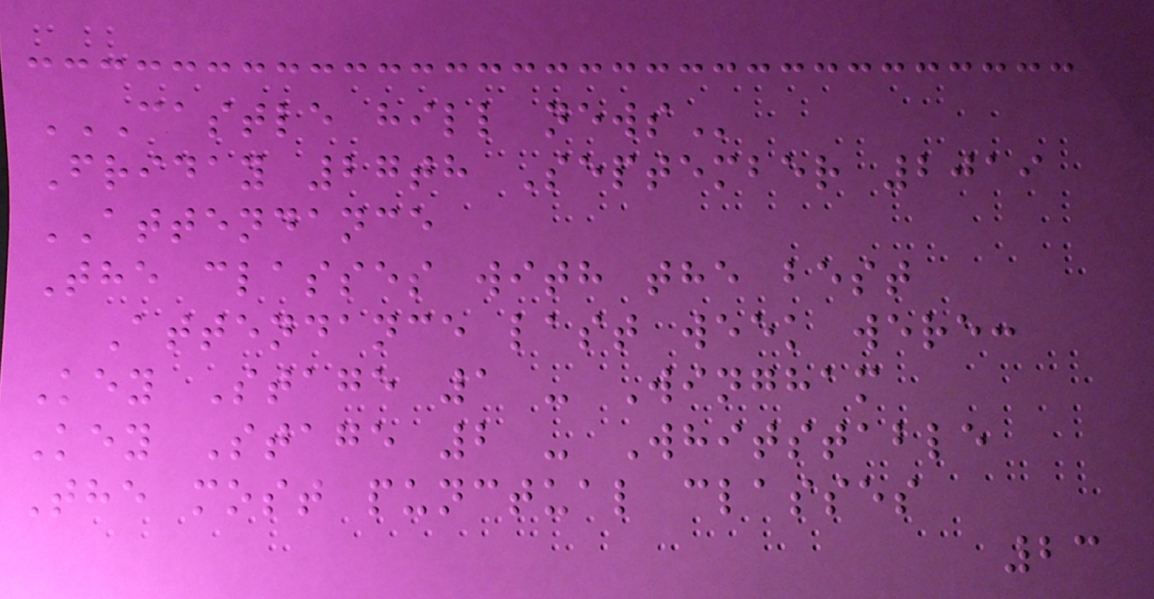CASTLE HILL NEWS
Friday 27th September 2019
ATTENDANCE
The classes with the best
Attendance last week were:
Key Stage 1 - Wingham
Key Stage 2 - Whitstable
The most punctual classes
23
